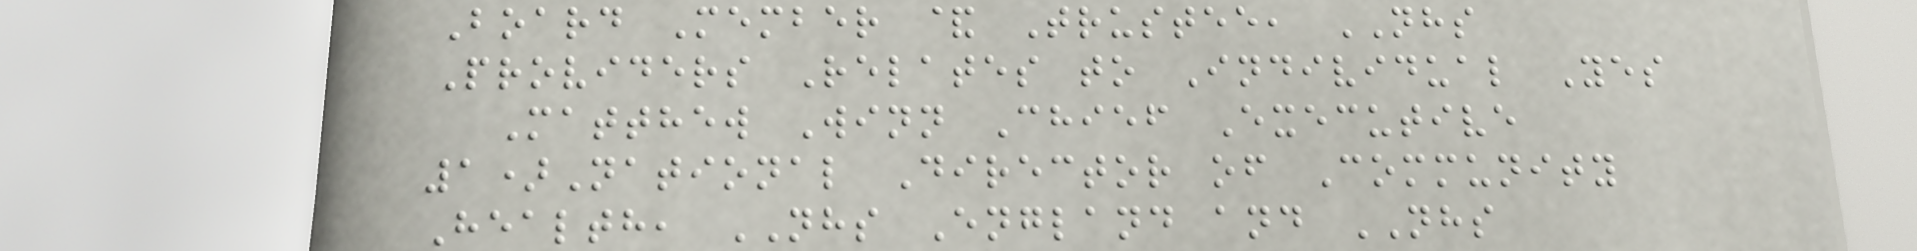Board Member & Trustee, NHS
Providers Relates to Individual Yes
Matthew Winn Chief Executive
1)National Director of Community
Health, NHS England and NHS
